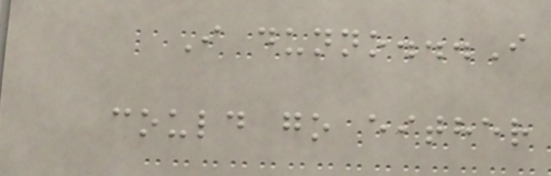I dunno...I
could go either
